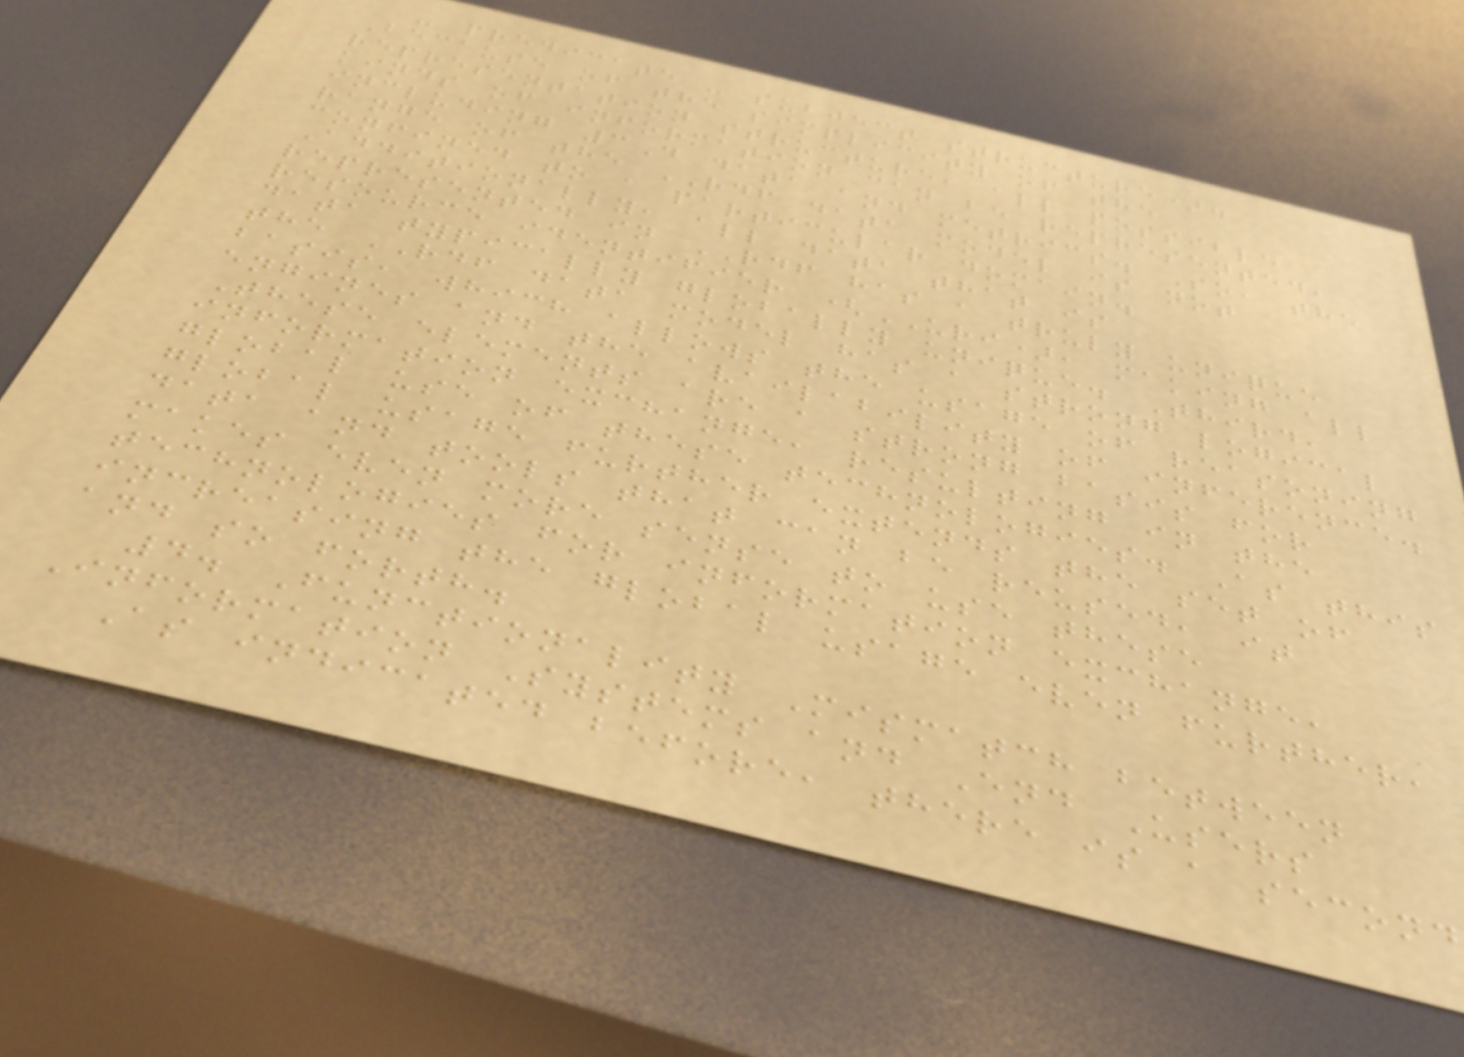- predicate - subject structure).
Because of the simplicity of the
representation structure, all possible
kinds of information can be represented,
including 3D data and metrics. So, the
range of the RDF data model is not
confined to a particular domain.
Additionally, all data that is
represented in RDF has a truly unique
resource identifier (URI), making all
data typically globally unique. Third,
the RDF data model has a strong logical
basis, which allows the usage of reasoning
engines and the availability of inference.
These elements are a strong basis for
information exchange, resulting in the
global use of these technologies. As this
global usage further extends the set of
data and tools that can be reused, it
makes even more sense to use these
technologies for information exchange,
increasing the global usage even further,
and so forth.
4. Functionality Mismatch between
Information Systems and End Users
As indicated before, there is a second
